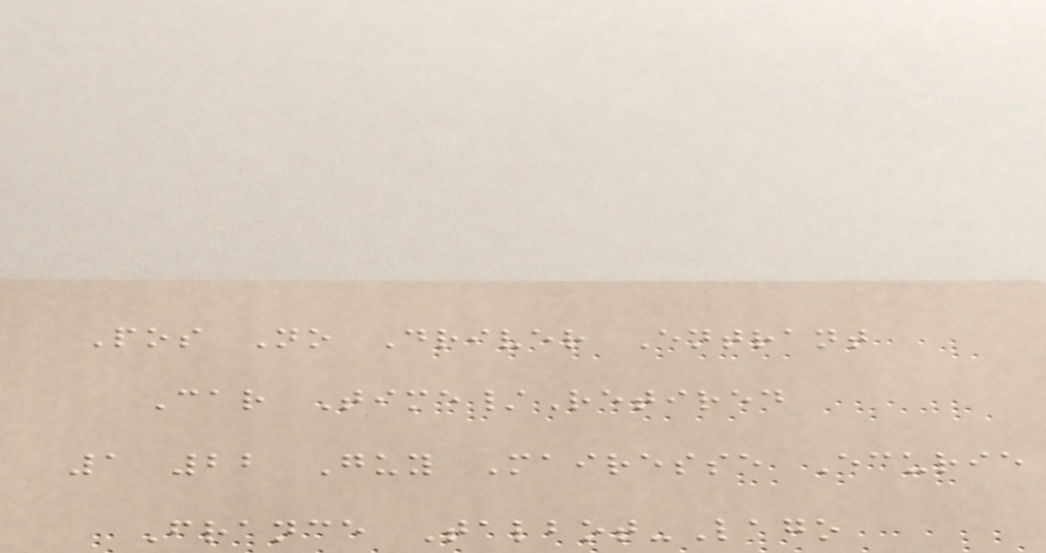Pos No Driver Entrant
Car Time/Retired
1 22 Guy Mairesse Ecurie
France Talbot-Lago
